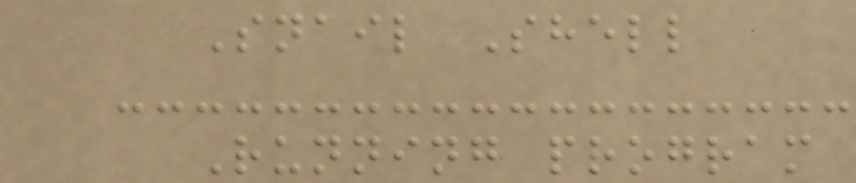Snail Shell
Running program
